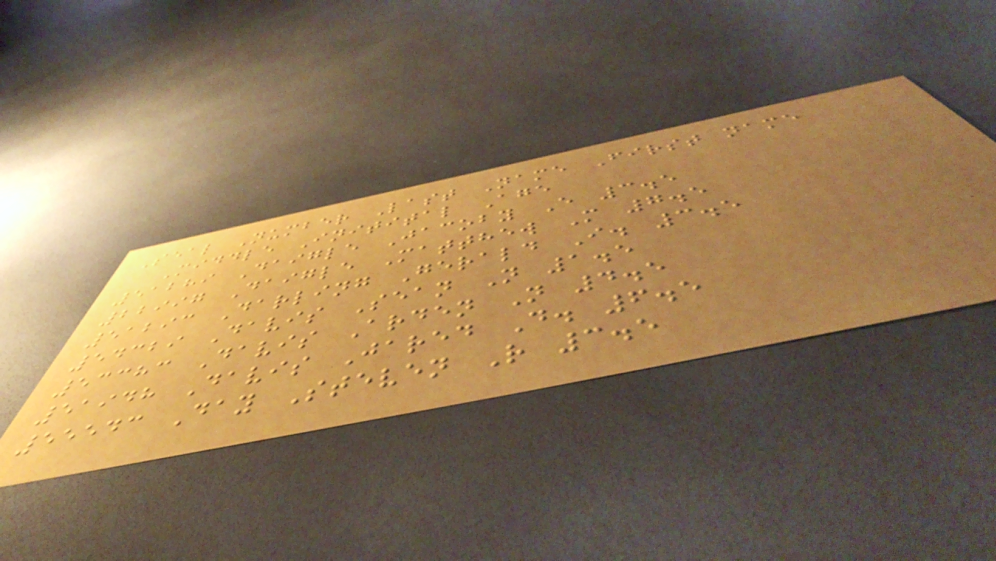Seal Number Last Name First name
Middle Initital Age
51289 Daigle Jacoby E 3.5
22997 Daigle Matthew M 7.5
51293 Darling Gerald I. 3.5
54329 Davis Sean N 1.5
53383 Davis Arden N 4.5
51948 Davis Jared D. 6.5
55543 Day Steven R 3.5
